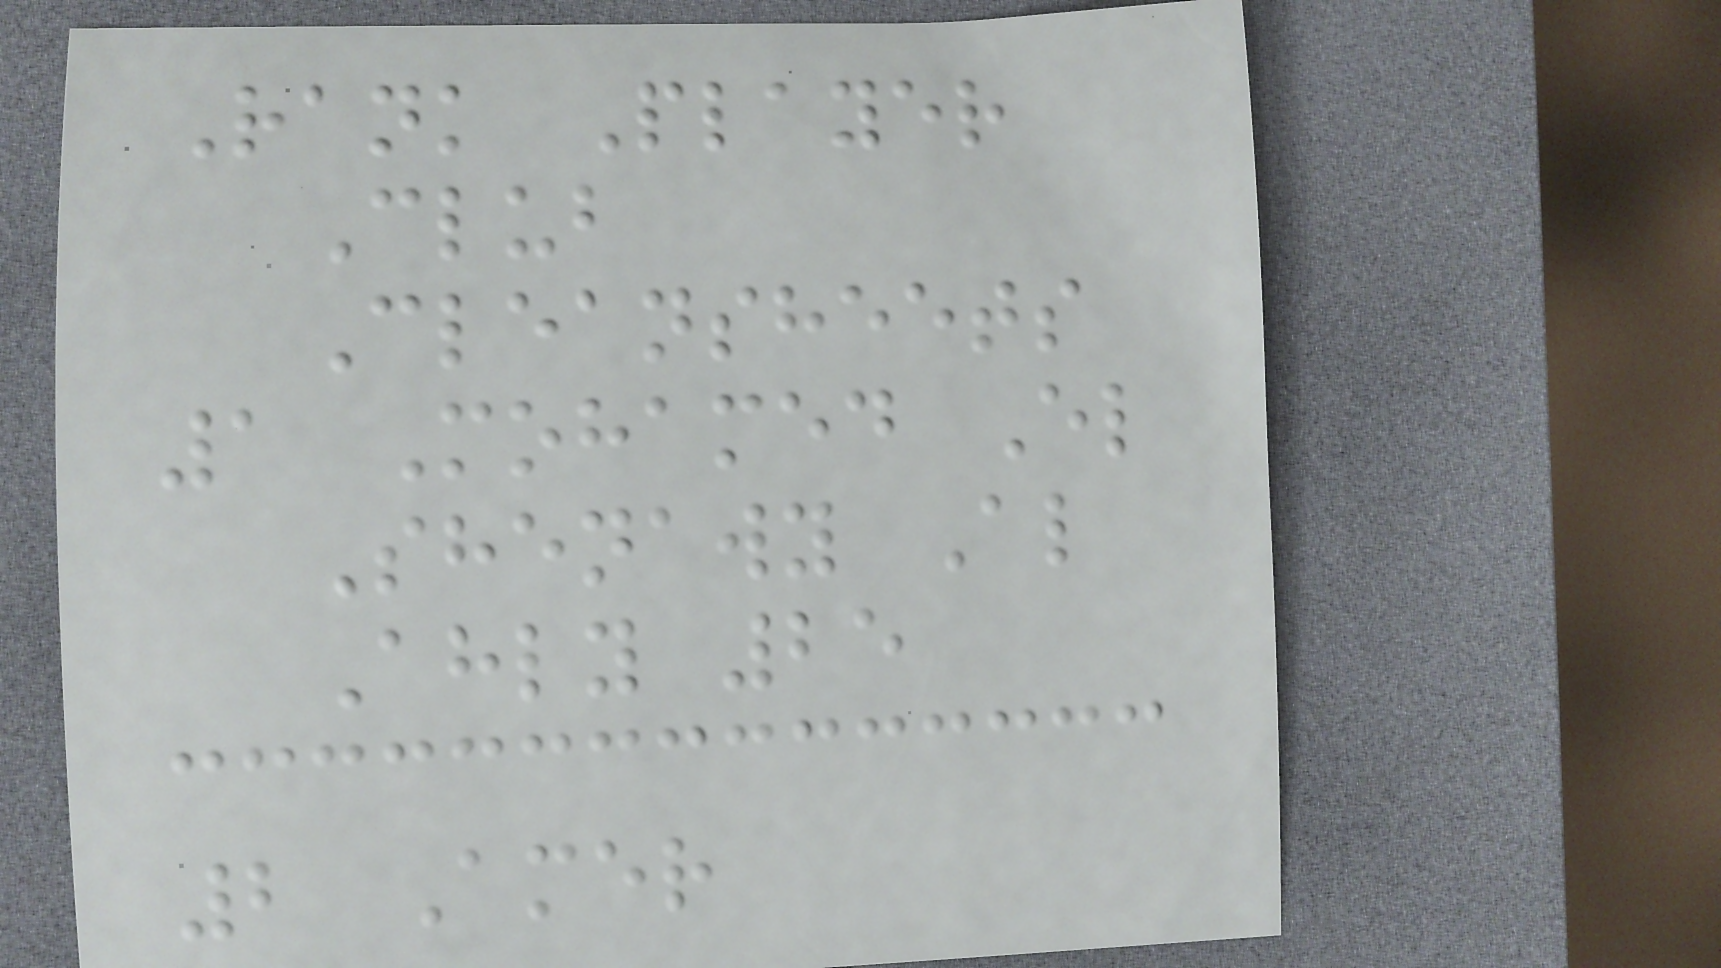Rank Player
Club
Cleansheets
1 Mohamed El
Shenawy Al
Ahly 25
2 Amer
